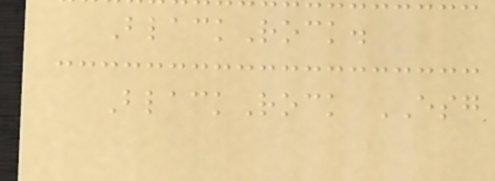BlackRock.
BlackRock ESG
